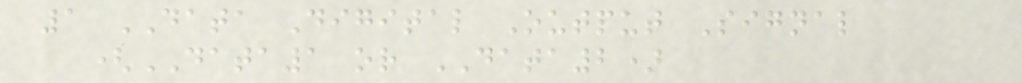1 DATA Digital Output Signal
(DATA1 or DATA2)
